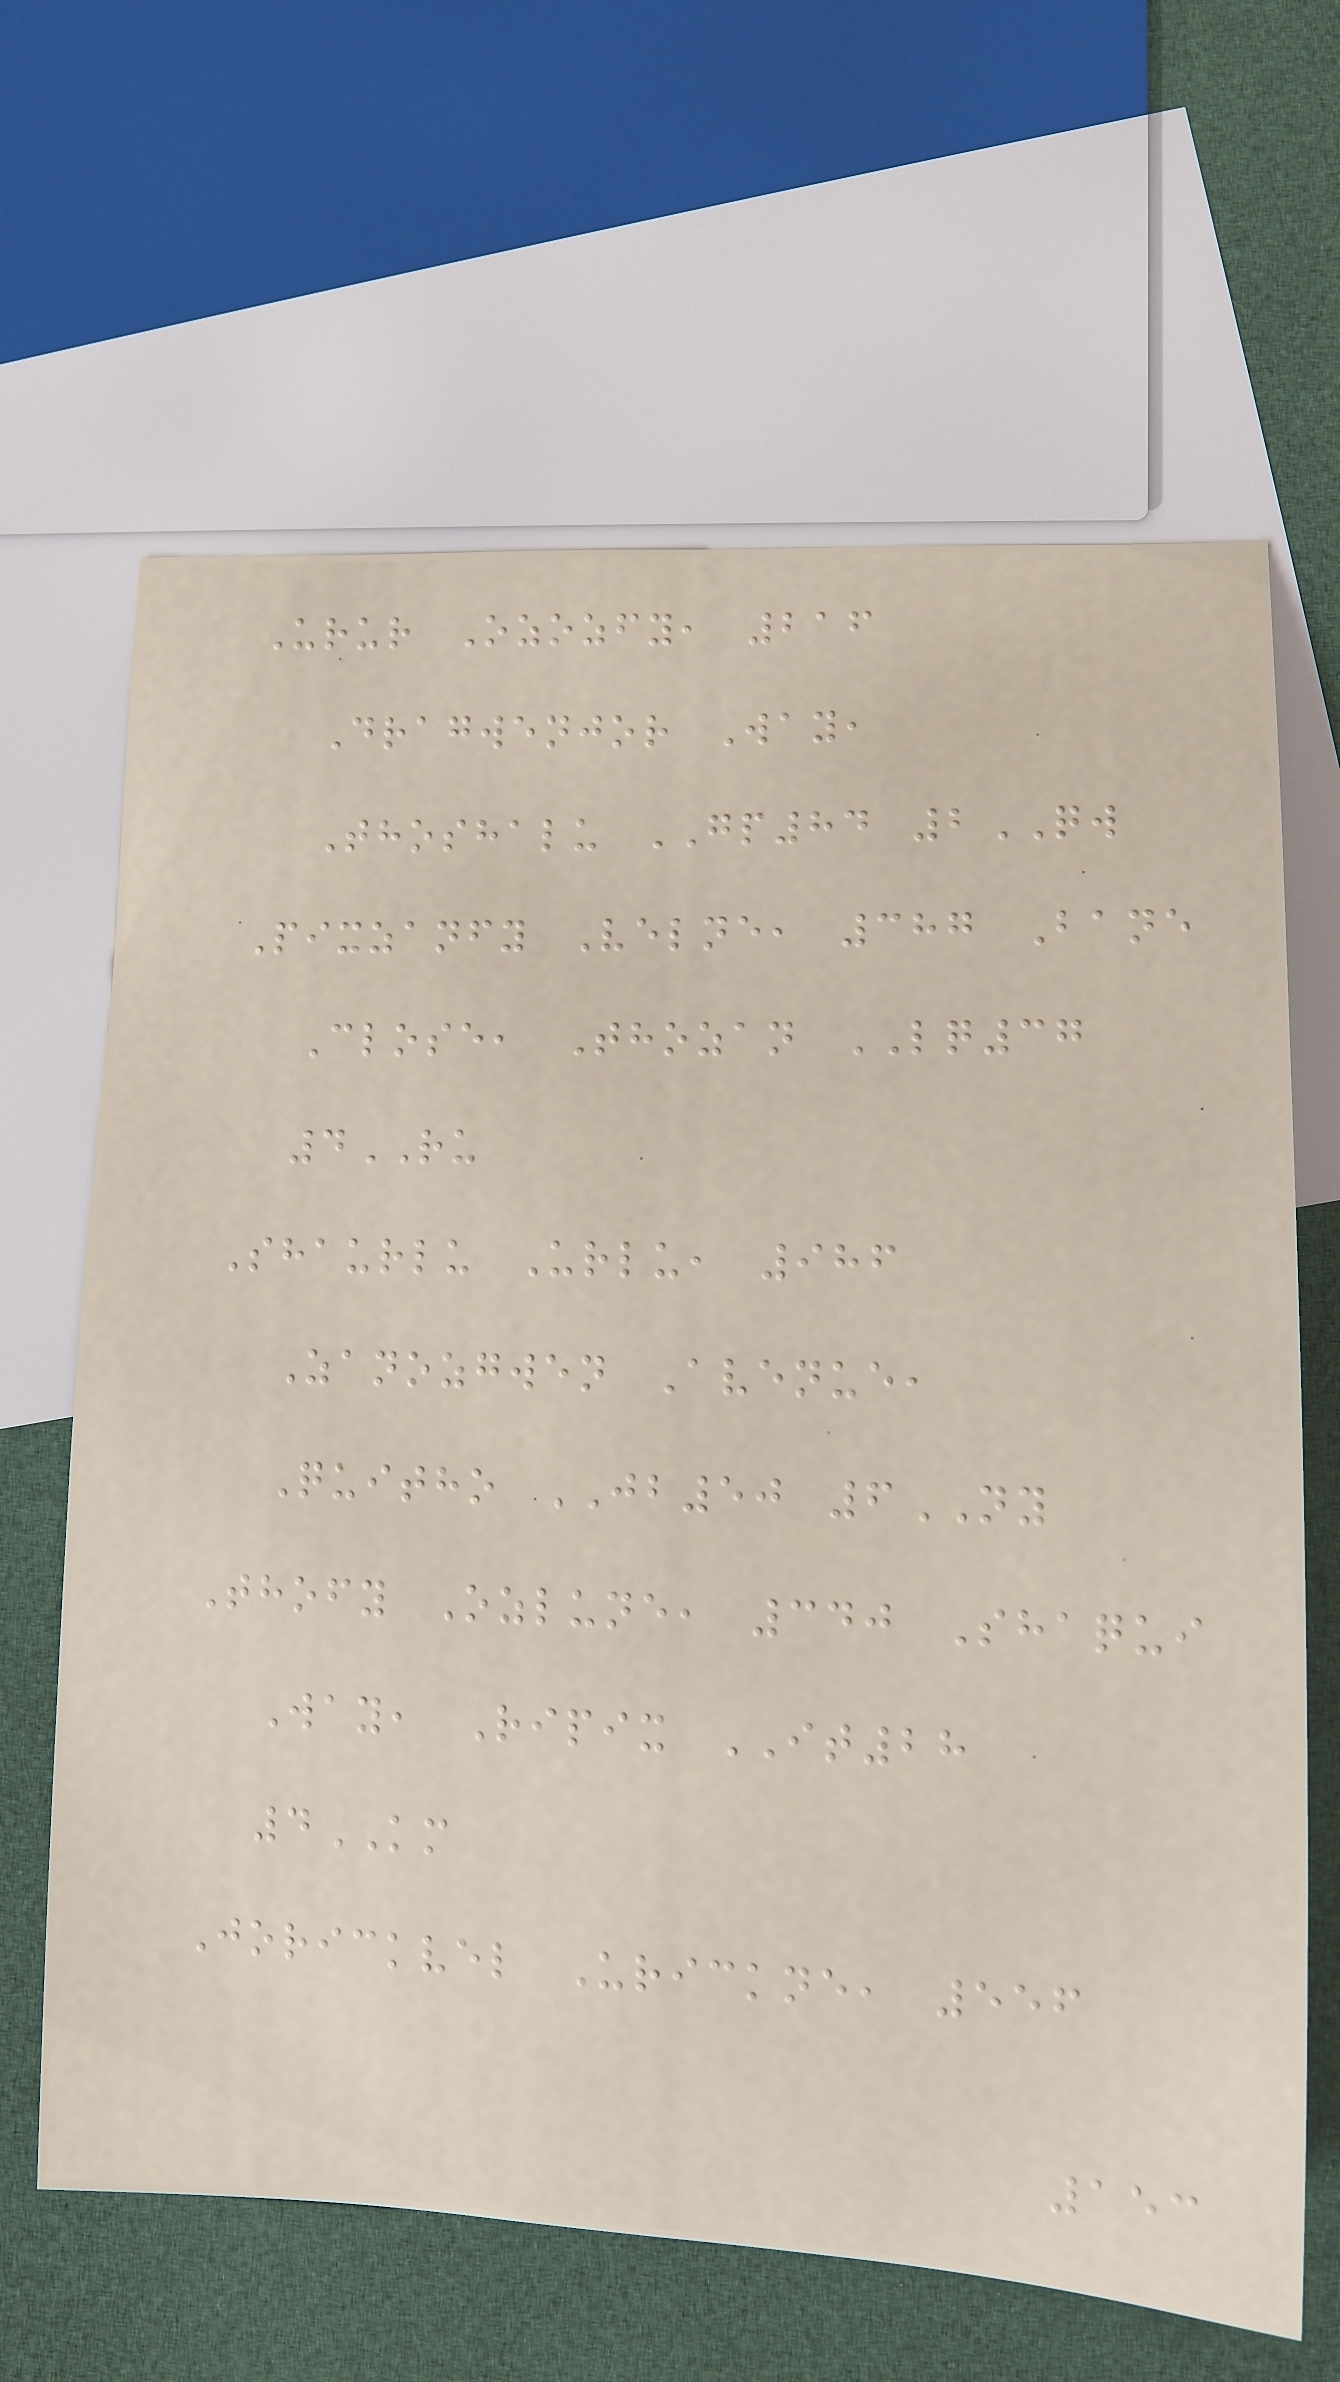Urur Ozozfy, 216
Dragwenjor Way,
Thoshalu GP84 2QW
Pixzanfy Velne, 387 Bane
Close, Thozan LQ37
4RU
Shaurlu Urlu, 986
Zanozgwen Avenue,
Quitho JB50 6NY
Thofy Ozlune, 340 Shaqui
Way, Ripix IT28
4KM
Jorickvel Urickne, 556
153
